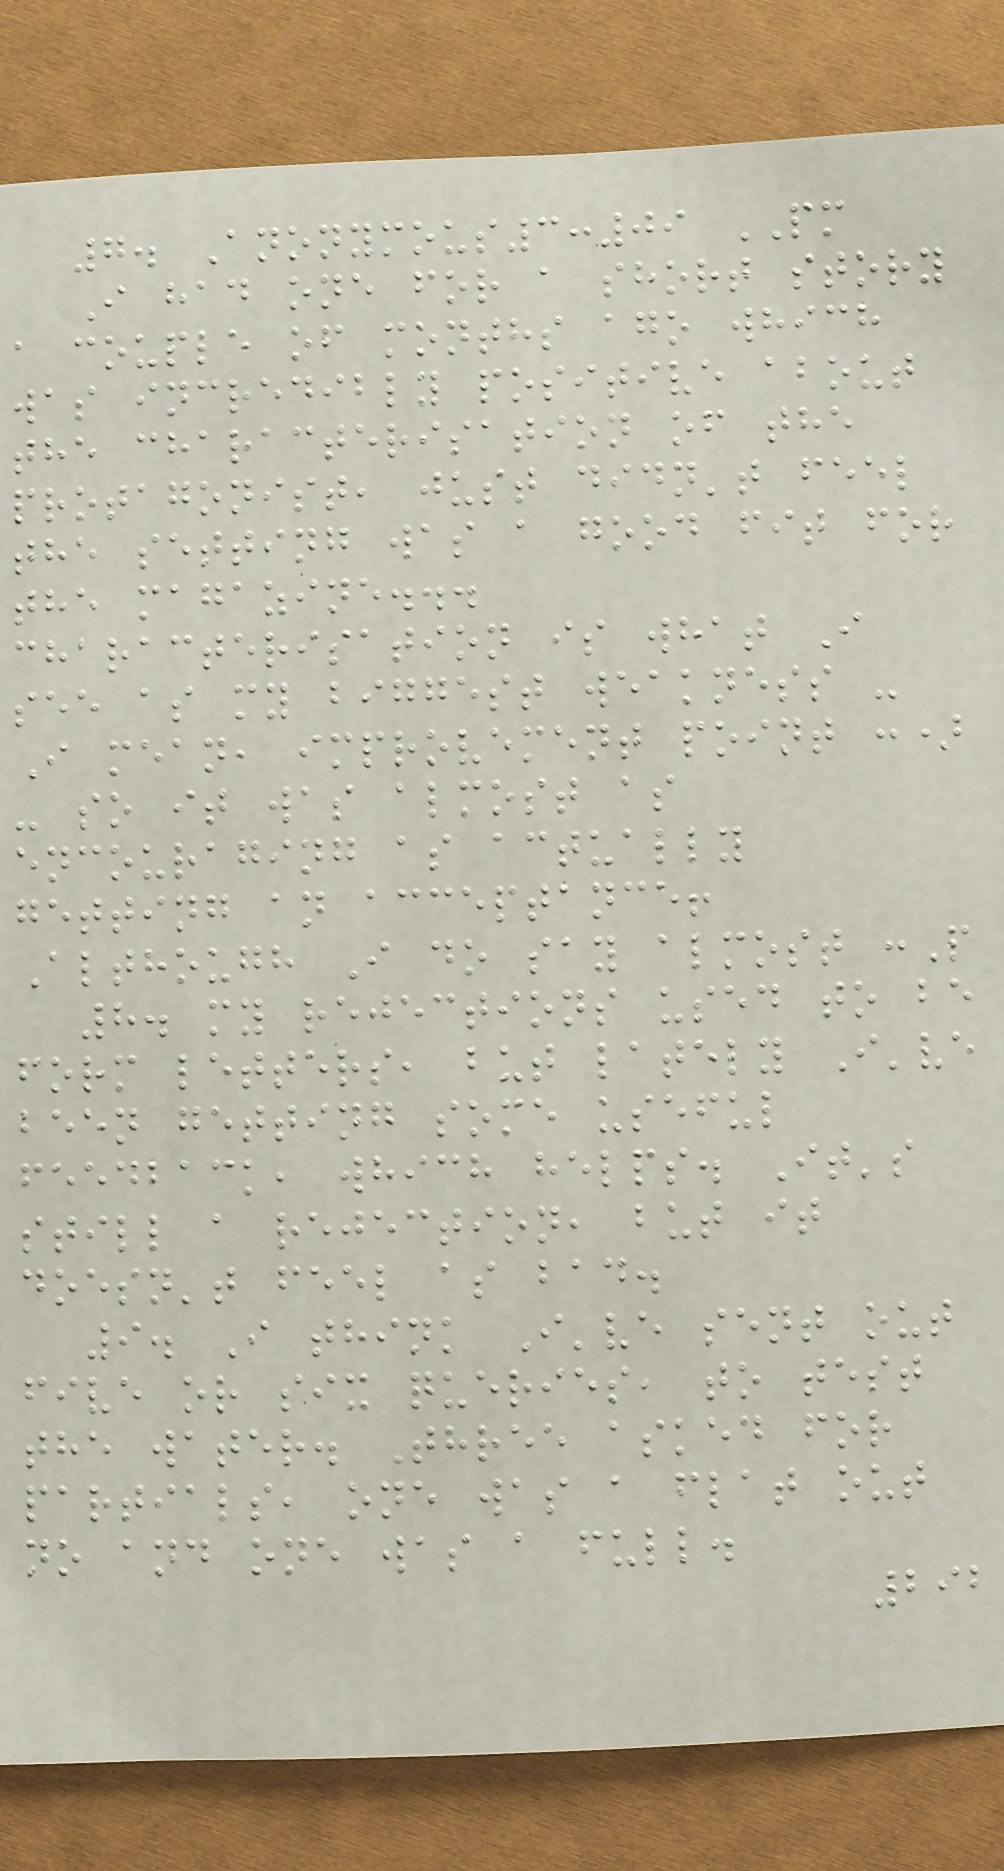7. Anonymous3:09 PM
I had one for a short story
a couple of months ago which
was incredibly positive about
the characterisation of the
protagonist, just didn't feel
the setting was a good fit for
the magazine...
characterisation is what I
see as my biggest weakness -
I mean, improvement point :)
- so it was almost as
encouraging as actually
getting an acceptance!
Although I do say almost :P
8. my rejections used to be
form letters, but lately I've
been getting some useful
feedback, which helps. It's
still a rejection, but it
doesn't feel as bad.
9. I think I've sent out
five or six queries, to test
the water. Three asked for
partials, one was a flat out
no and one was a full.
292
